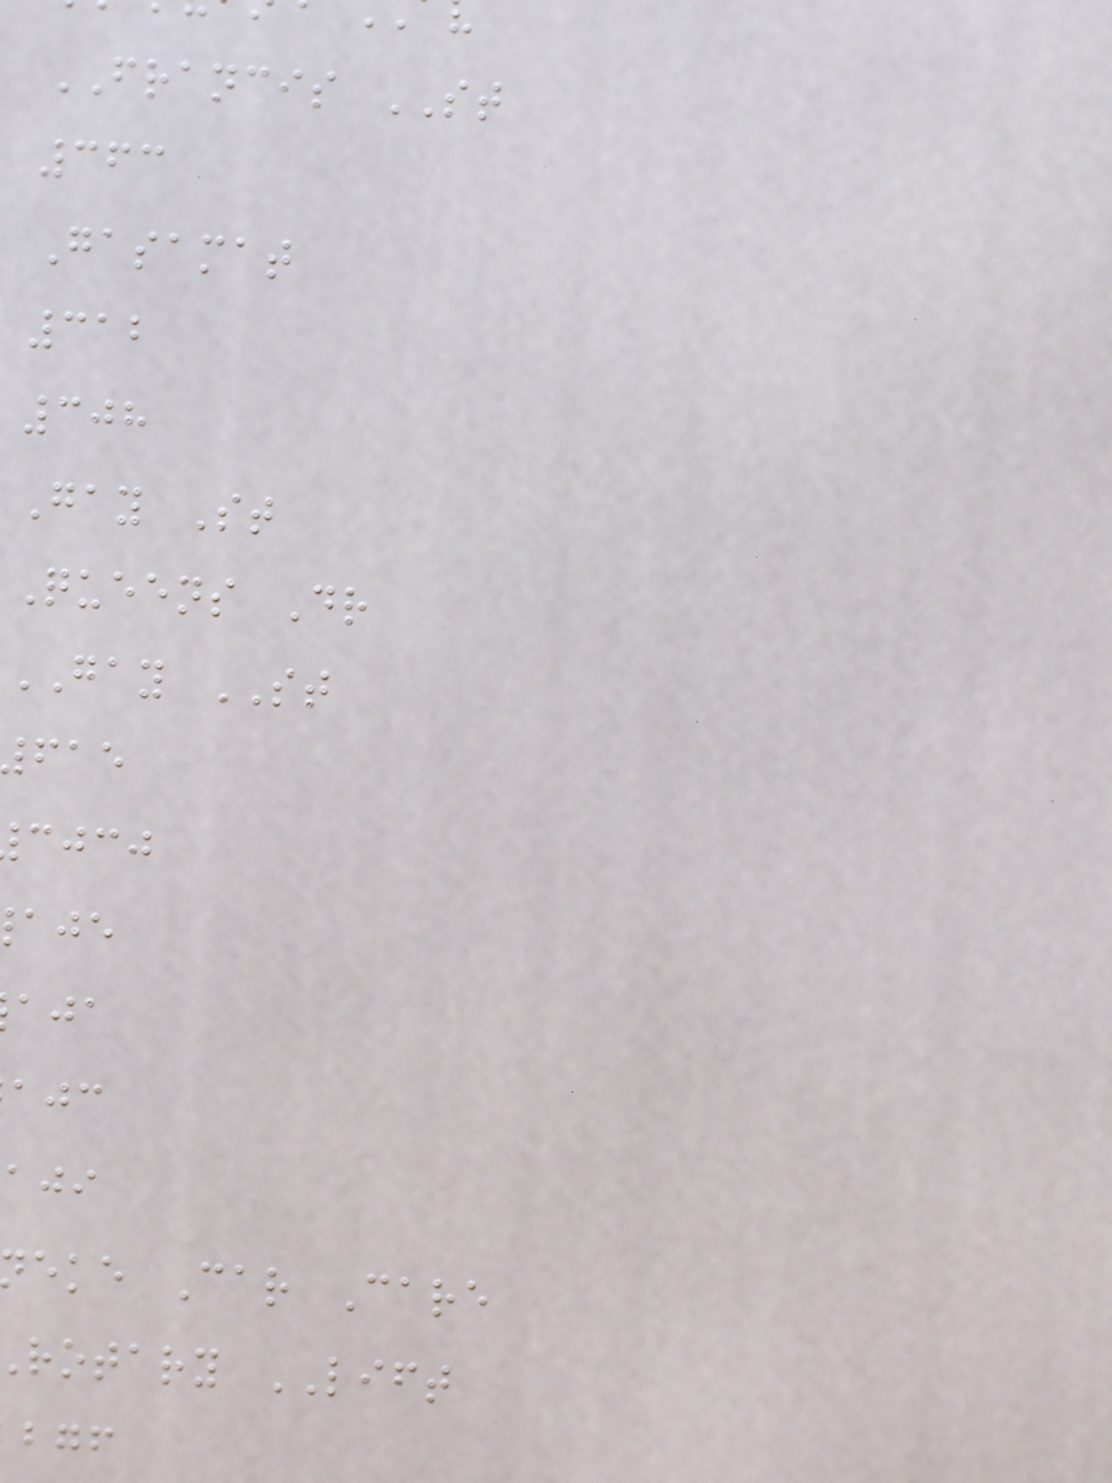FRANCIS ST
363
Gasamat
312
308
Gay St
Queens Dr
GAY ST
cjcj
eke Car Care
rotary LIFT
